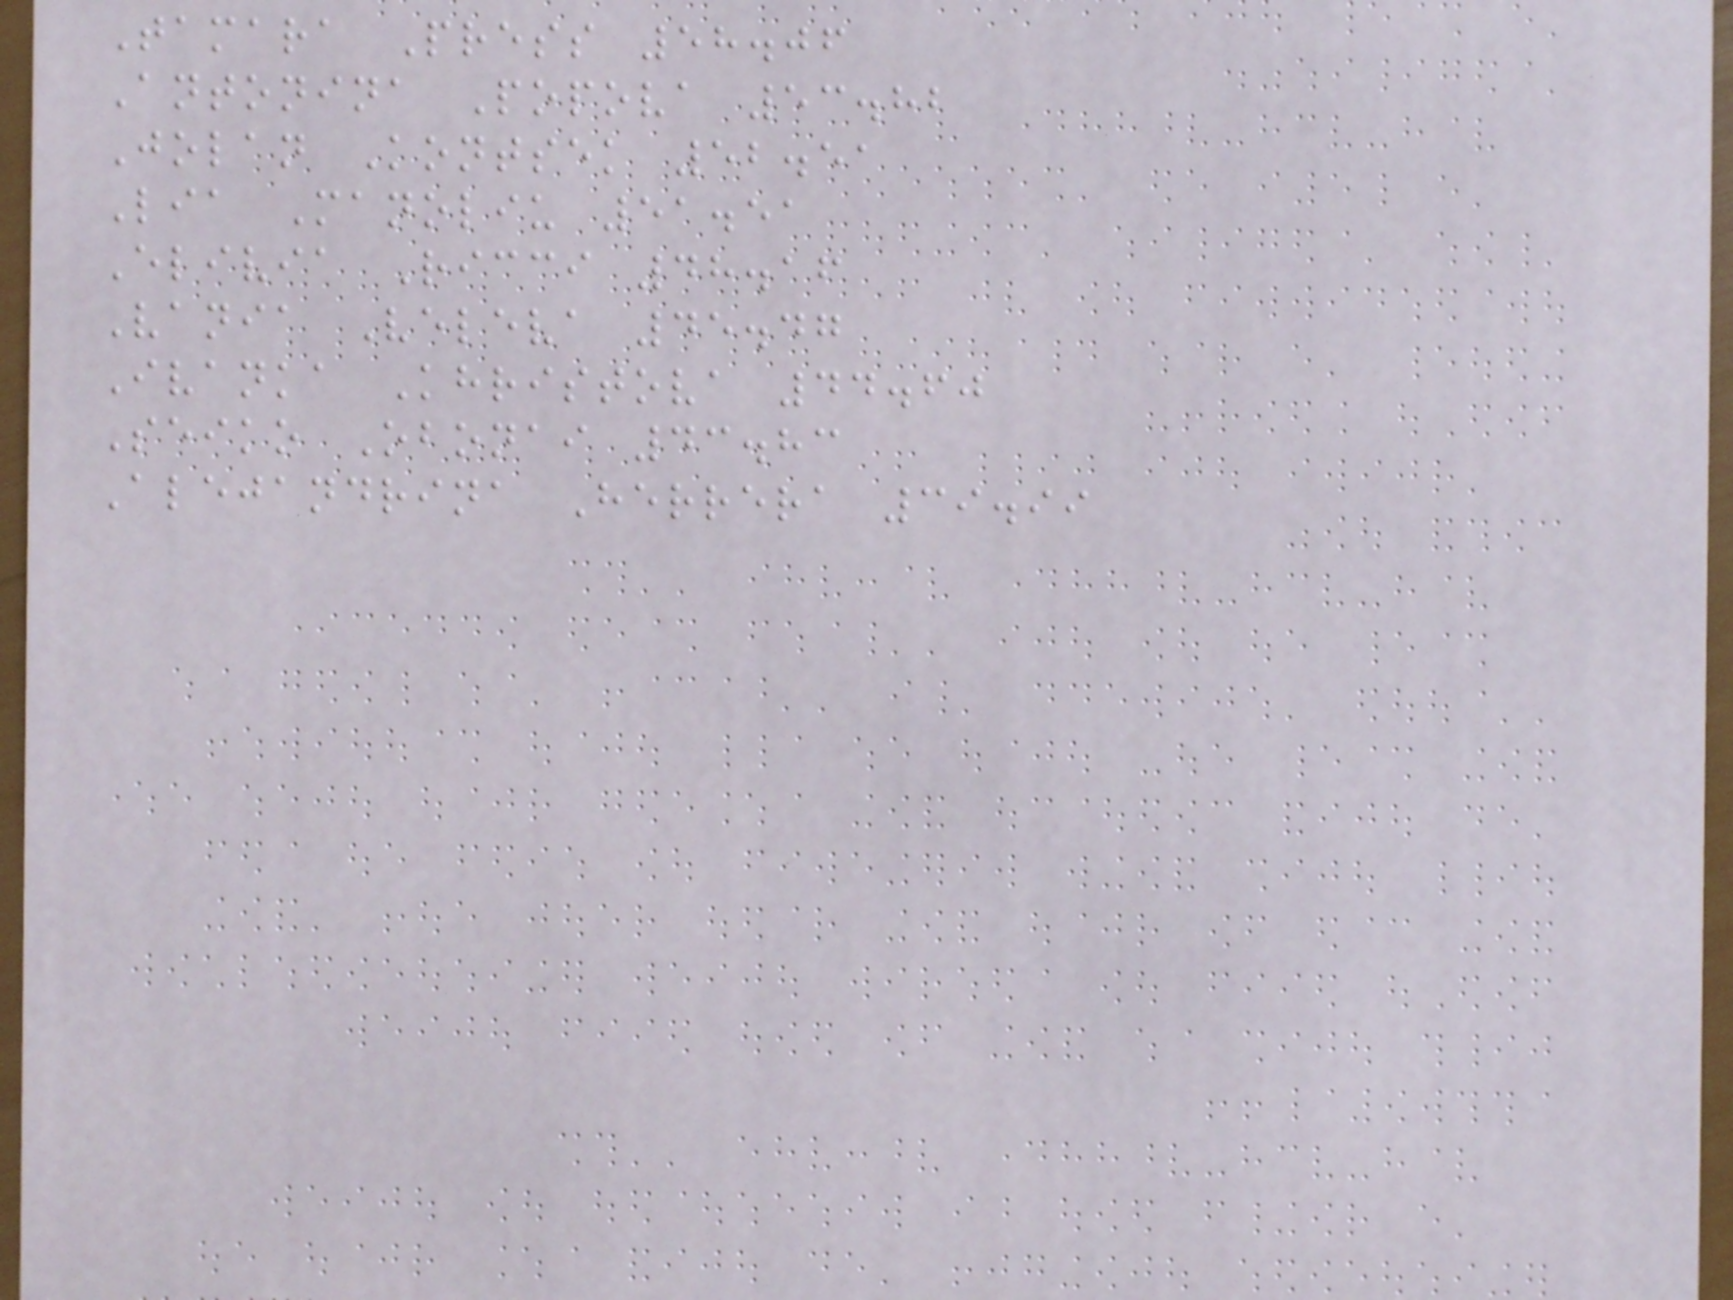Tamara Press 58.06
Antonina Popova 53.82
Jolan Kontsek 52.51
Lia Manoliu 51.51
Elivia Ricci 48.16
Vania Veleva 45.47
Ivanka Khristova 44.60
Seiko Obonai 43.83
Alejandrina Herrera 39.99
